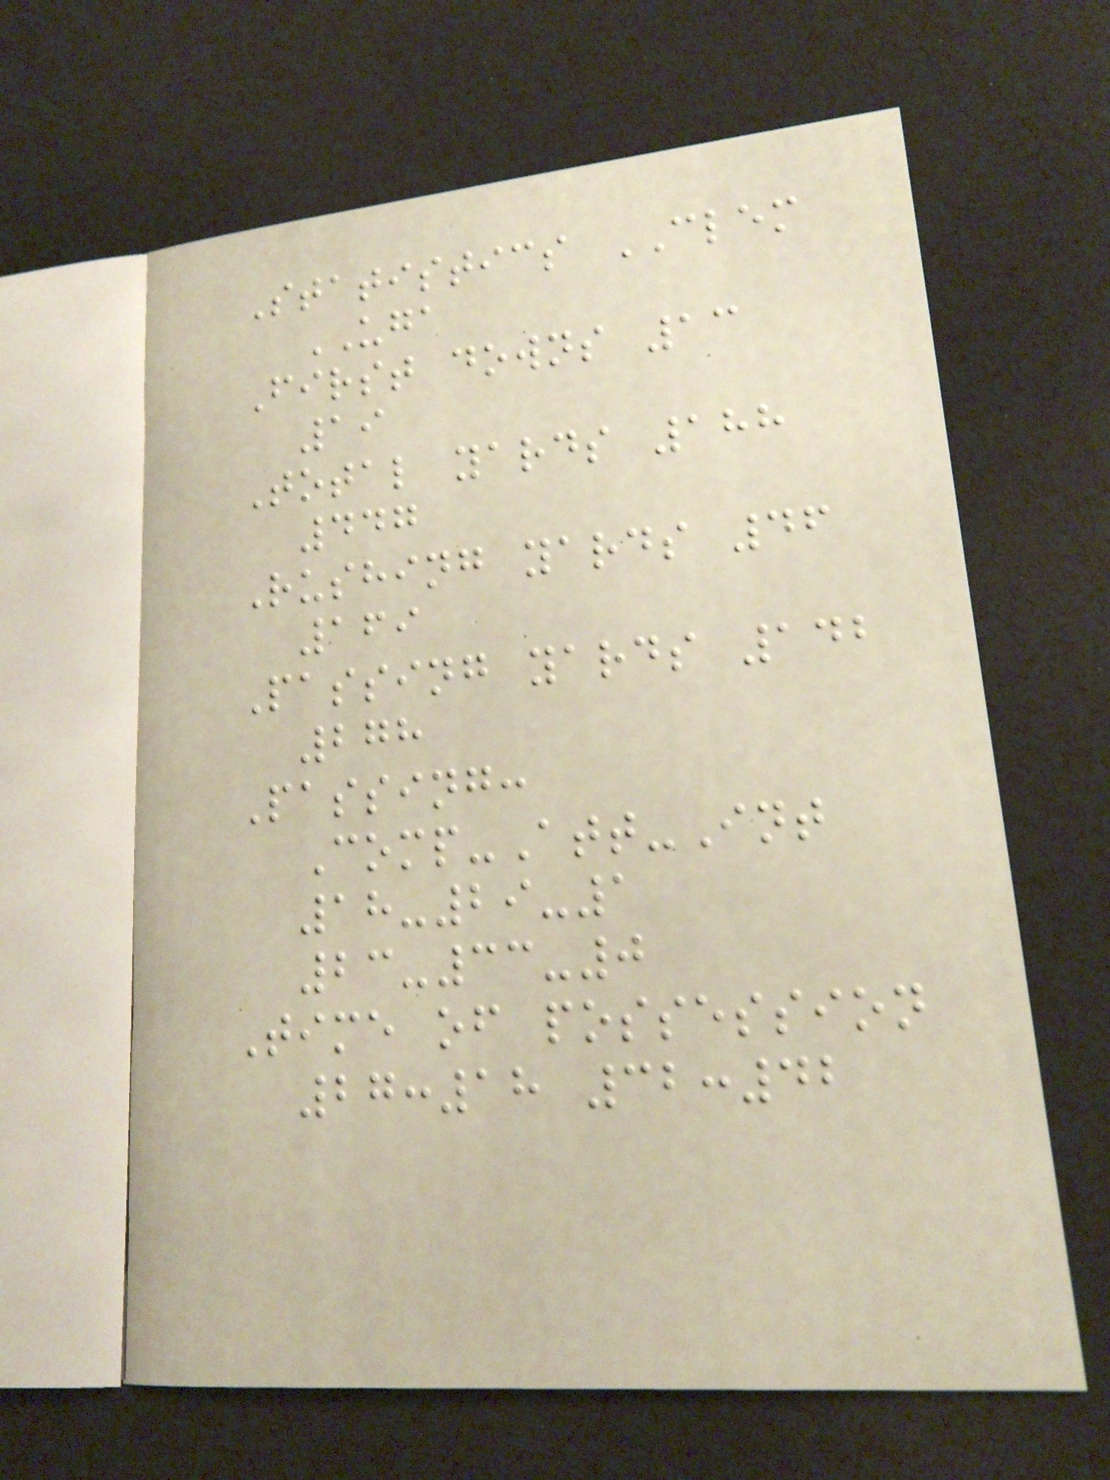Statistics CLEM
UGA
First downs 13
19
Total yards 188
447
Rushing yards 46
169
Passing yards 142
278
Passing:
Comp-Att-Int
18-29-1
23-33-0
Time of possession
27:18 32:42
